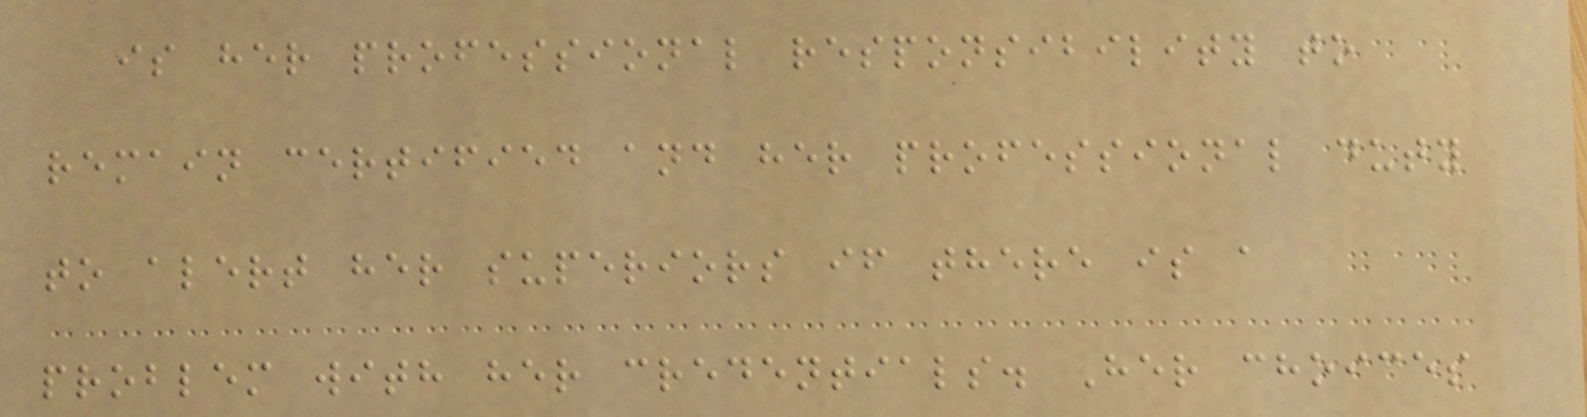is her professional responsibility to
remain certified and her professional duty
to alert her superiors if there is a
problem with her credentials. Her choices
